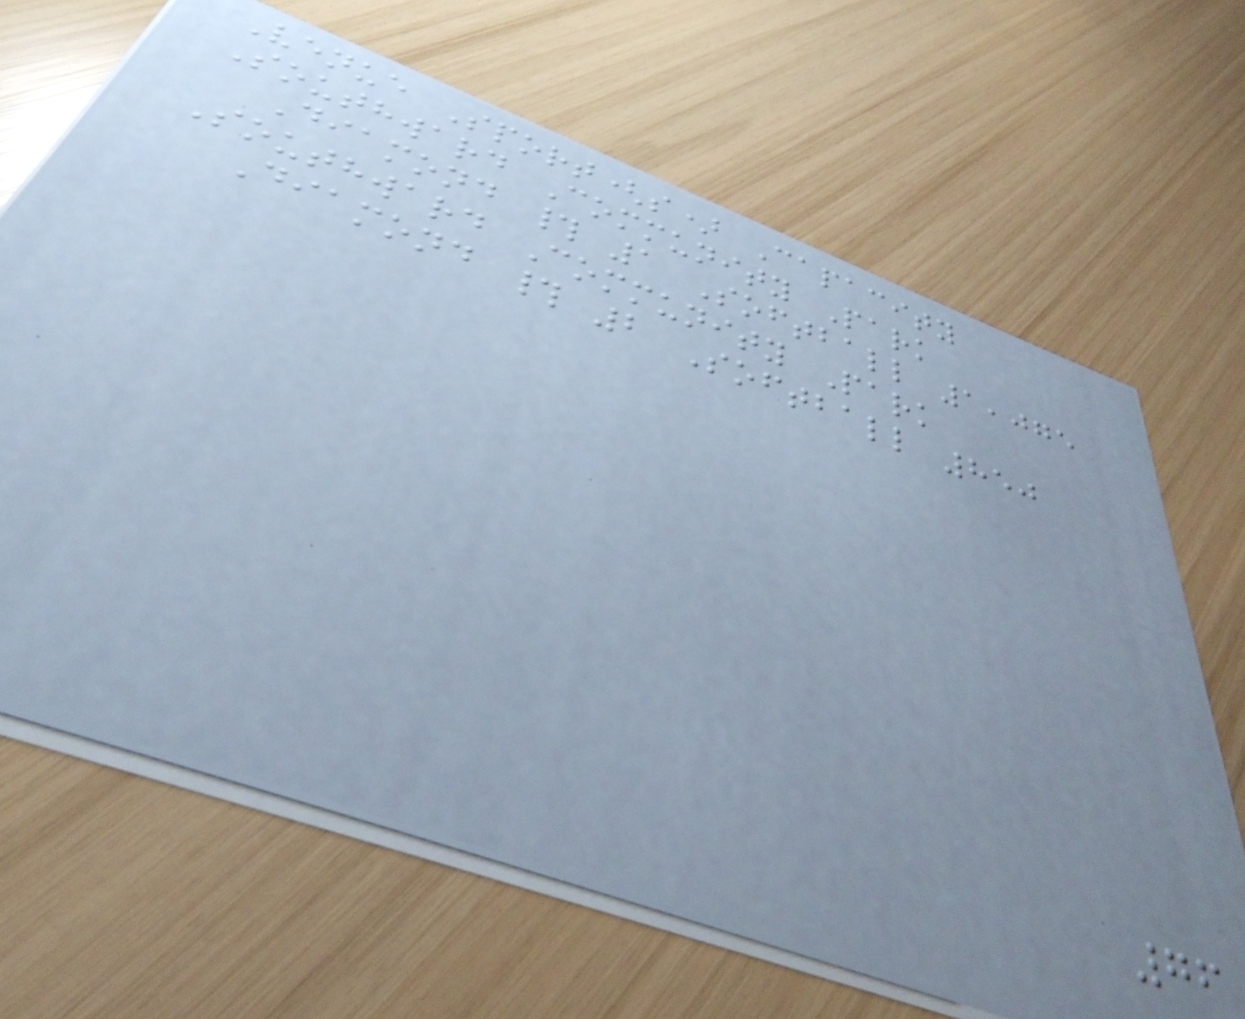Venue Sport(s) Capacity
Southward Community Park
Diamond # 1 Softball 1,075
Southward Community Park
Diamond # 2 Softball 850
76
